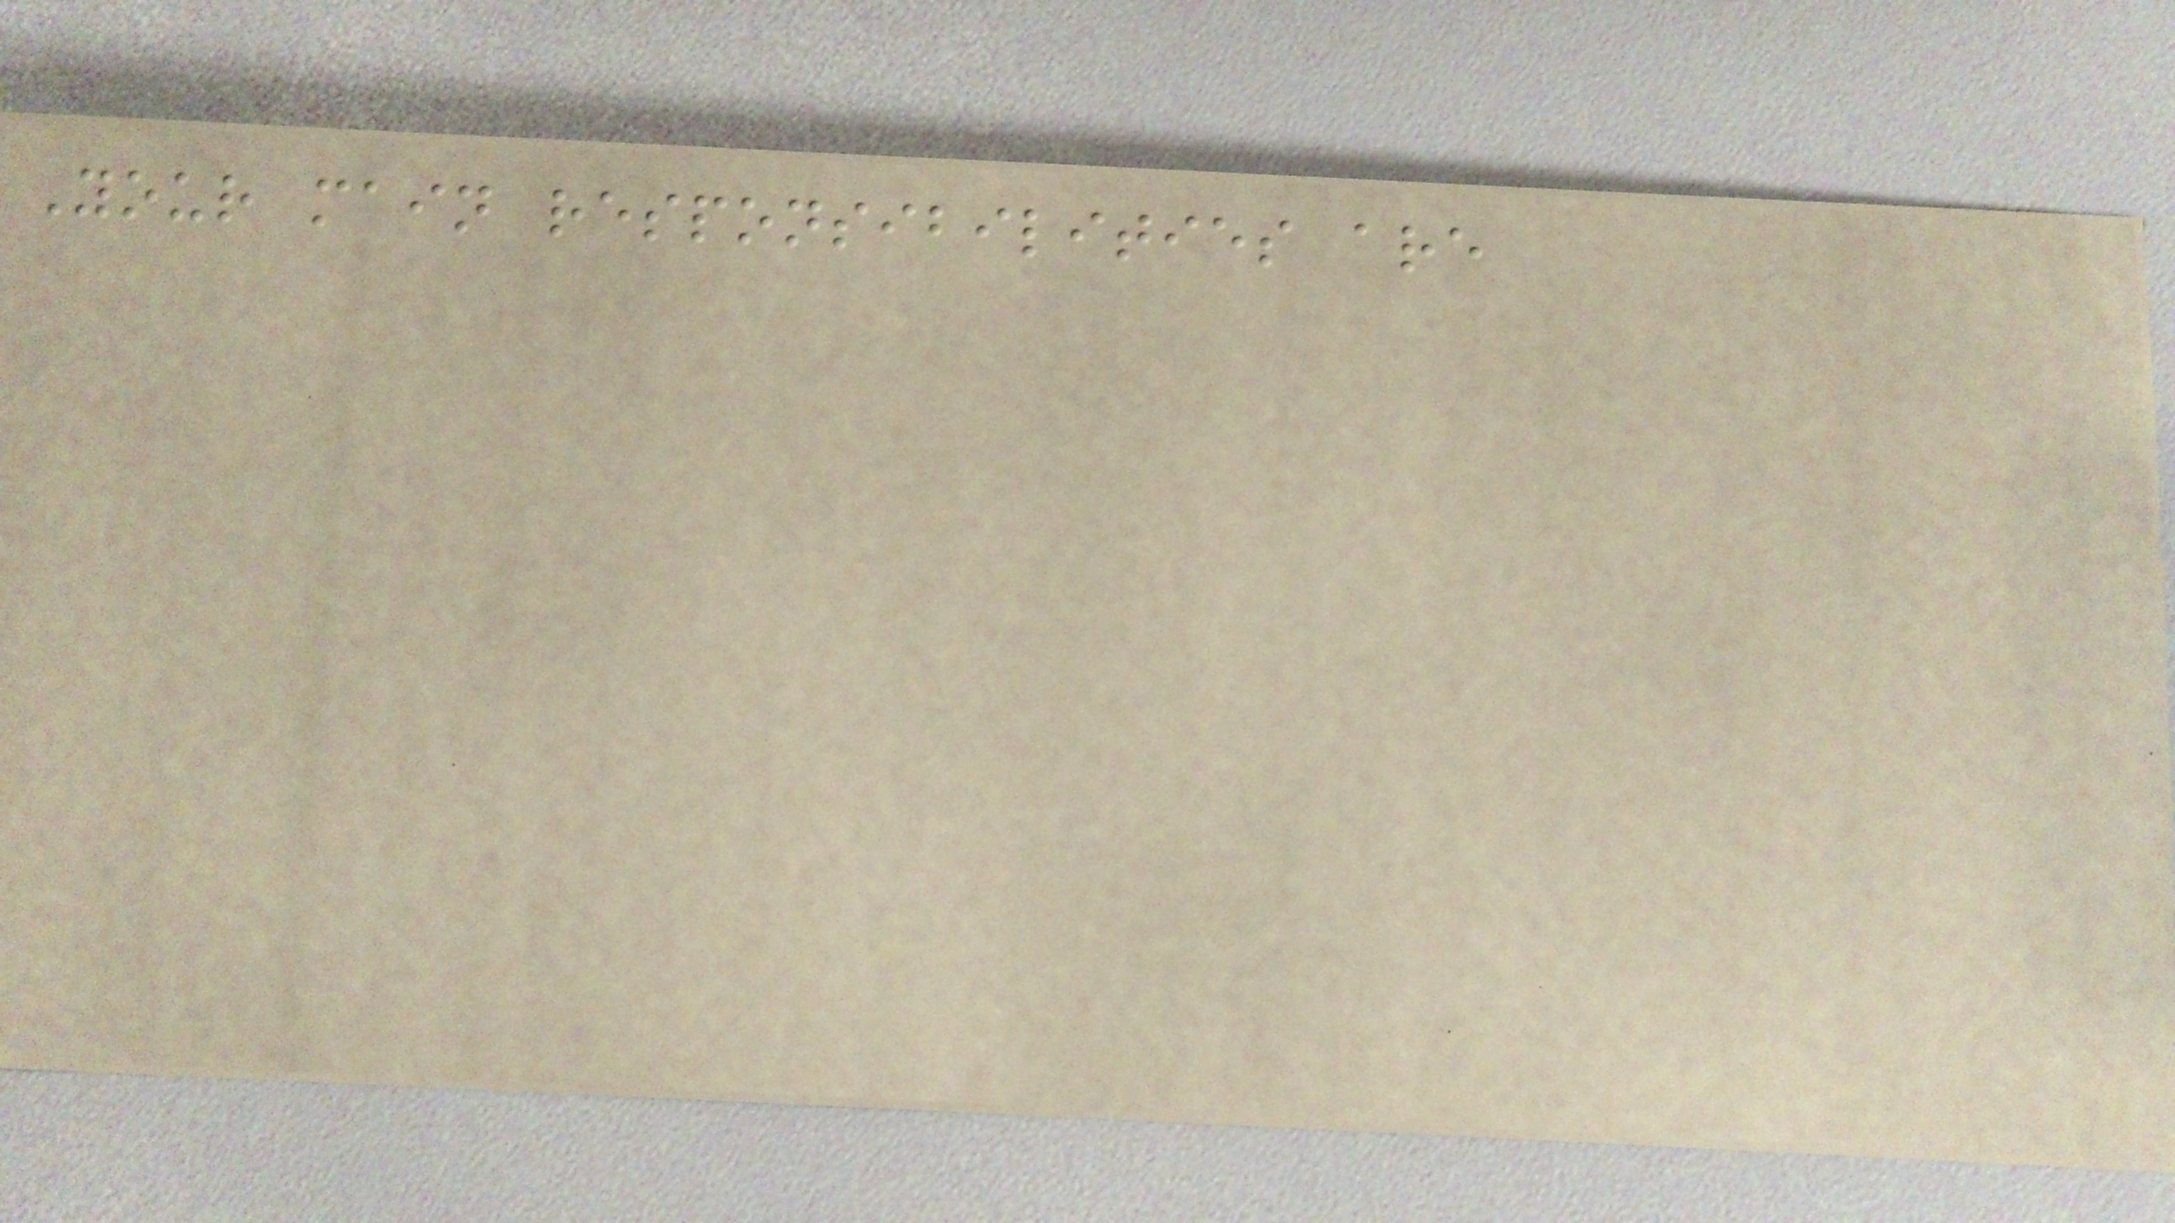Your main responsibilities are
